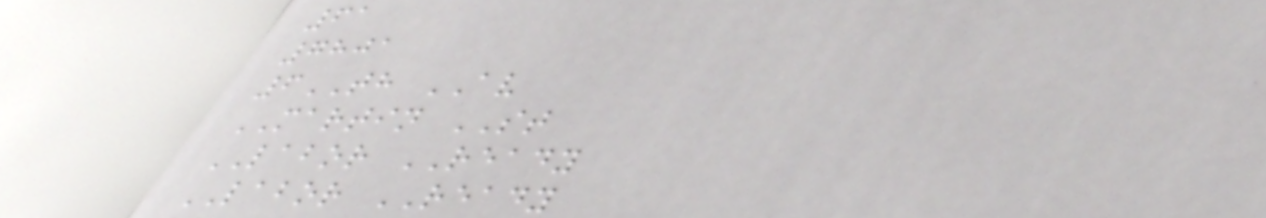61
7801
6TH AV
MARTIN ST
LABOR READY
LABOR READY
